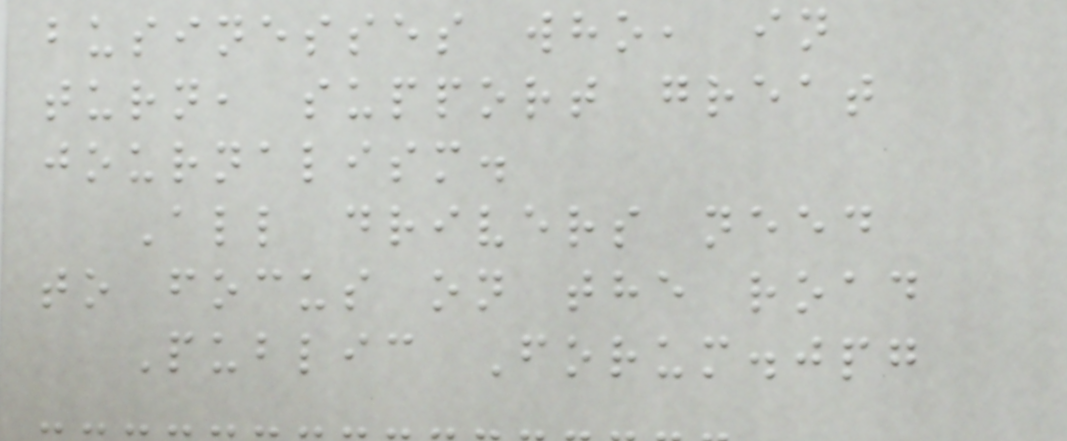businesses who, in
turn, support great
journalism.
All drivers need
to focus on the road
Public Forum.jpg
